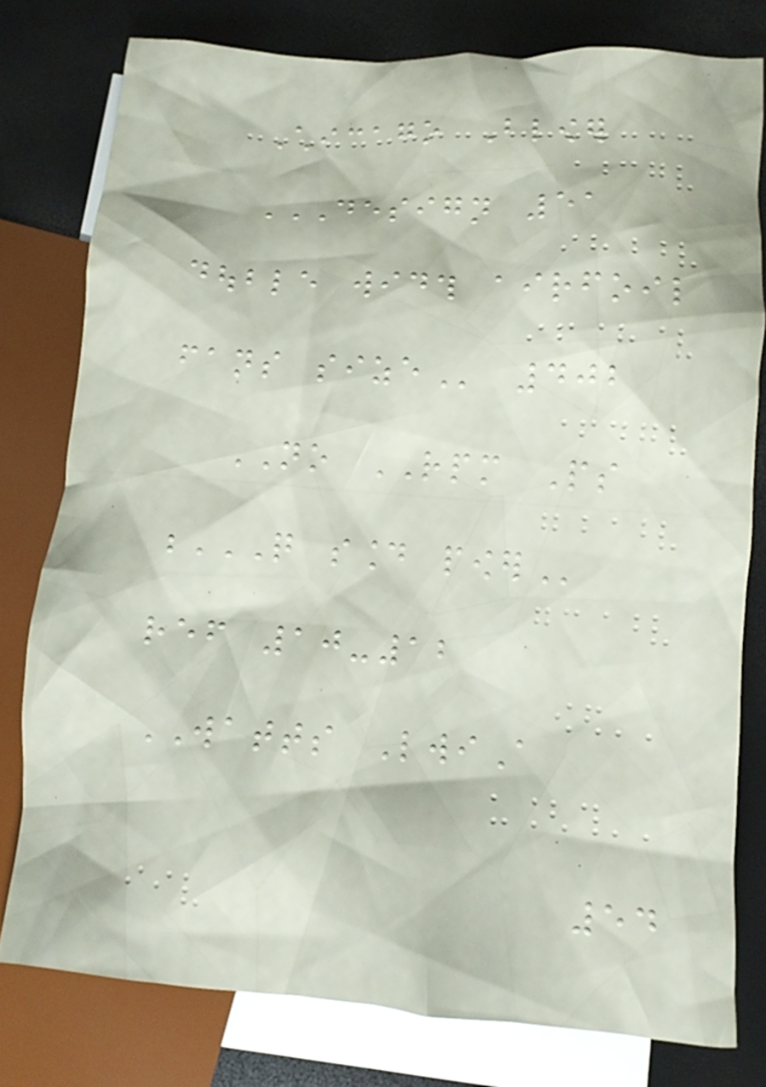Chicago Blower
DESIGN 51
DOUBLE WIDTH AIRFOIL
FANS SIZE 402
NO RPM Ps
Q SOUND POWER
ref 10-12
WATTS LwiA
54
